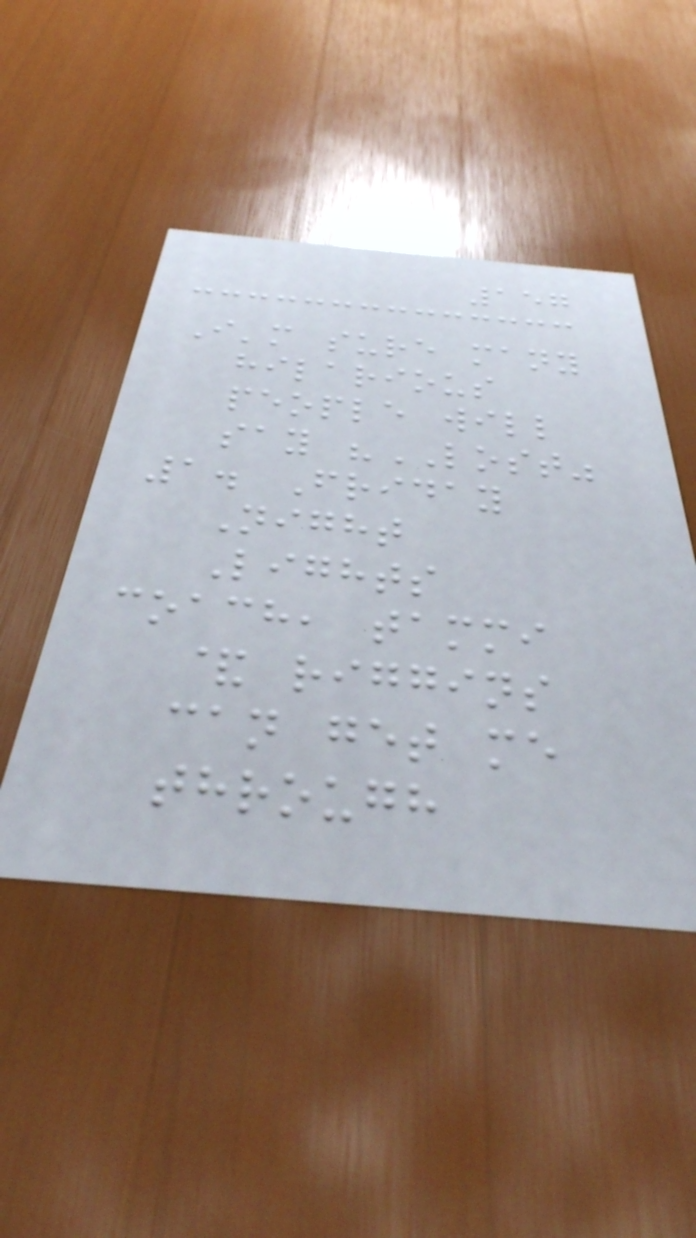157
I'm sure many
hilarious
people will
say "LOST"
1. Friday
Night
Lights
coach, tammi
& riggins
can get me
through
